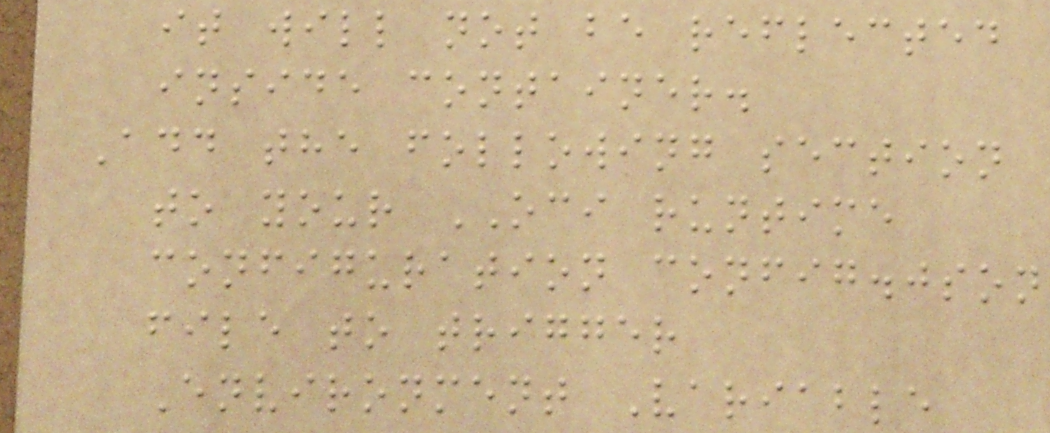it will not be reflected
inside container.
Add the following section
to your OCI runtime
configuration config.json
file to trigger
Environment Variable
